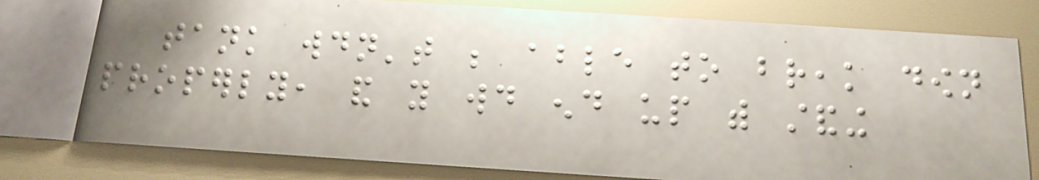tank wouldn't be able to break down
properly, and you would end up with standing
